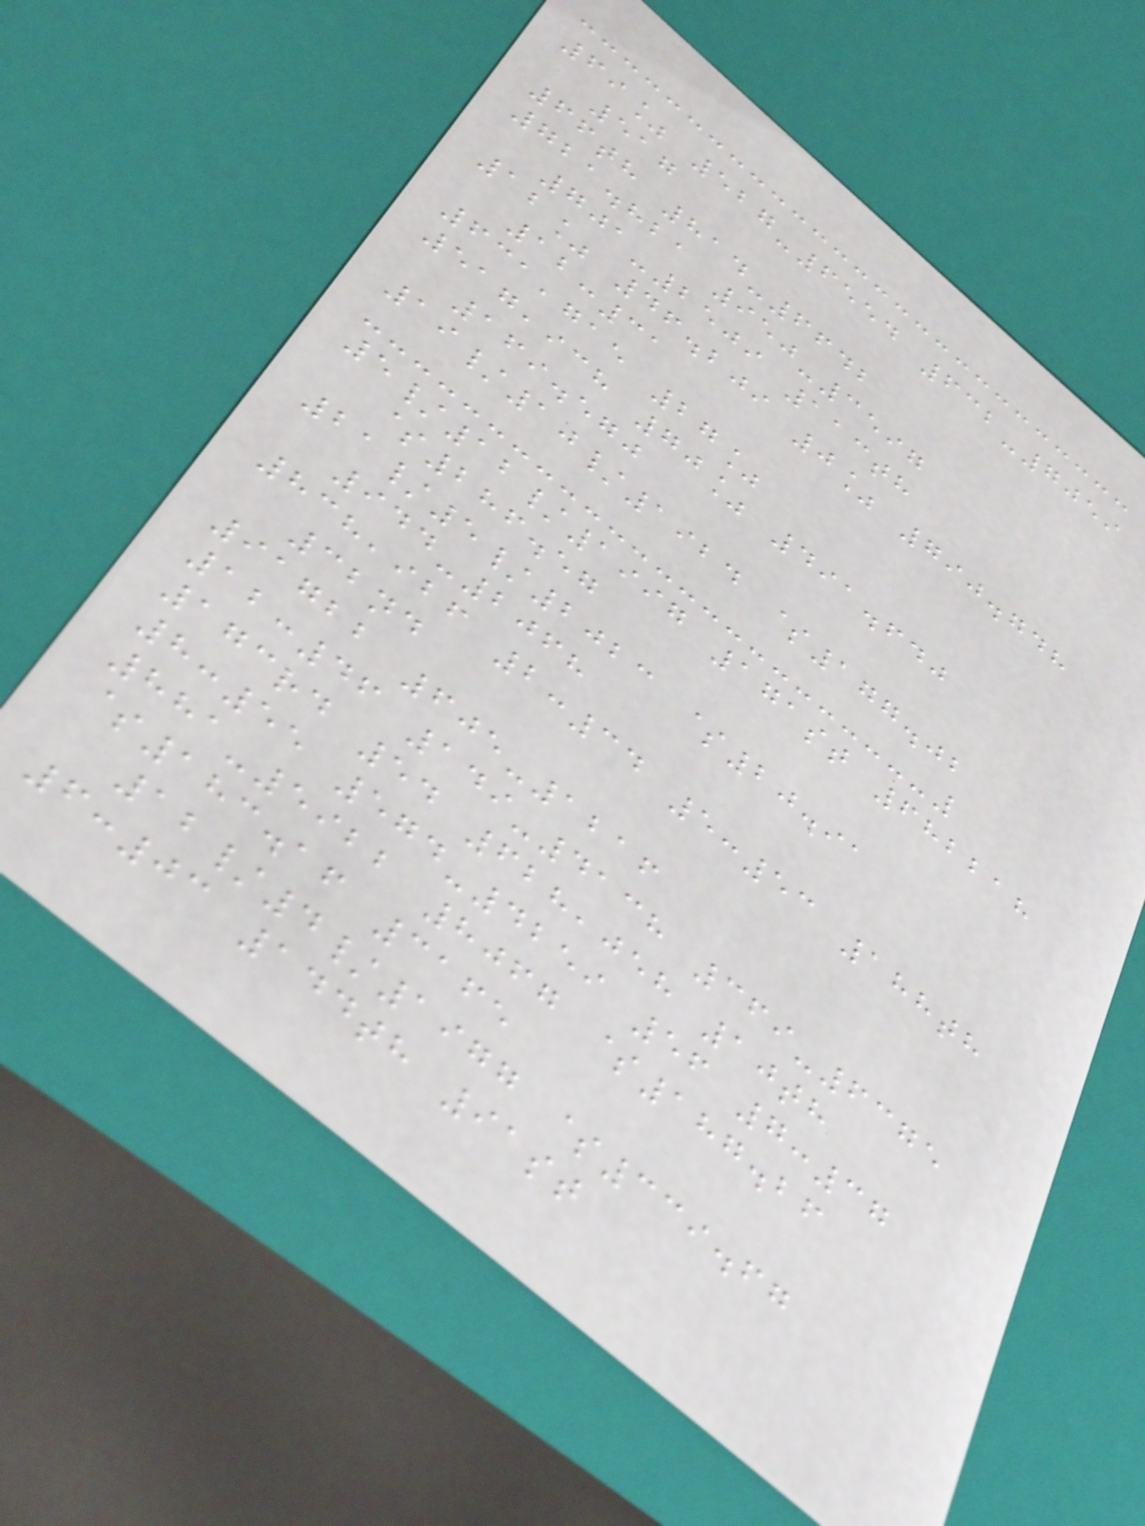69% 527-6554 632-7059
517
66th 814-6642
721.821 950-3597
701-2509 113th
12% 46.209 0% 790.748
12:31
631,715 27%
517,938 70% 491.640
169.570
19/10/1924 $177.02
5/12/1997 171st 682218
$286.57
21/5/2023 $20.91
944-2068
838,926 2:34 5:53 188th
32nd
91722 605-1216
12:46 149-4138 369-6375
173rd 54 628,058 10th
8:55 574-4259 56 7:37
881-5922 8067 $187.26
$183.16 3165
12/4/1977 $339.67
6:03 144th 91st
